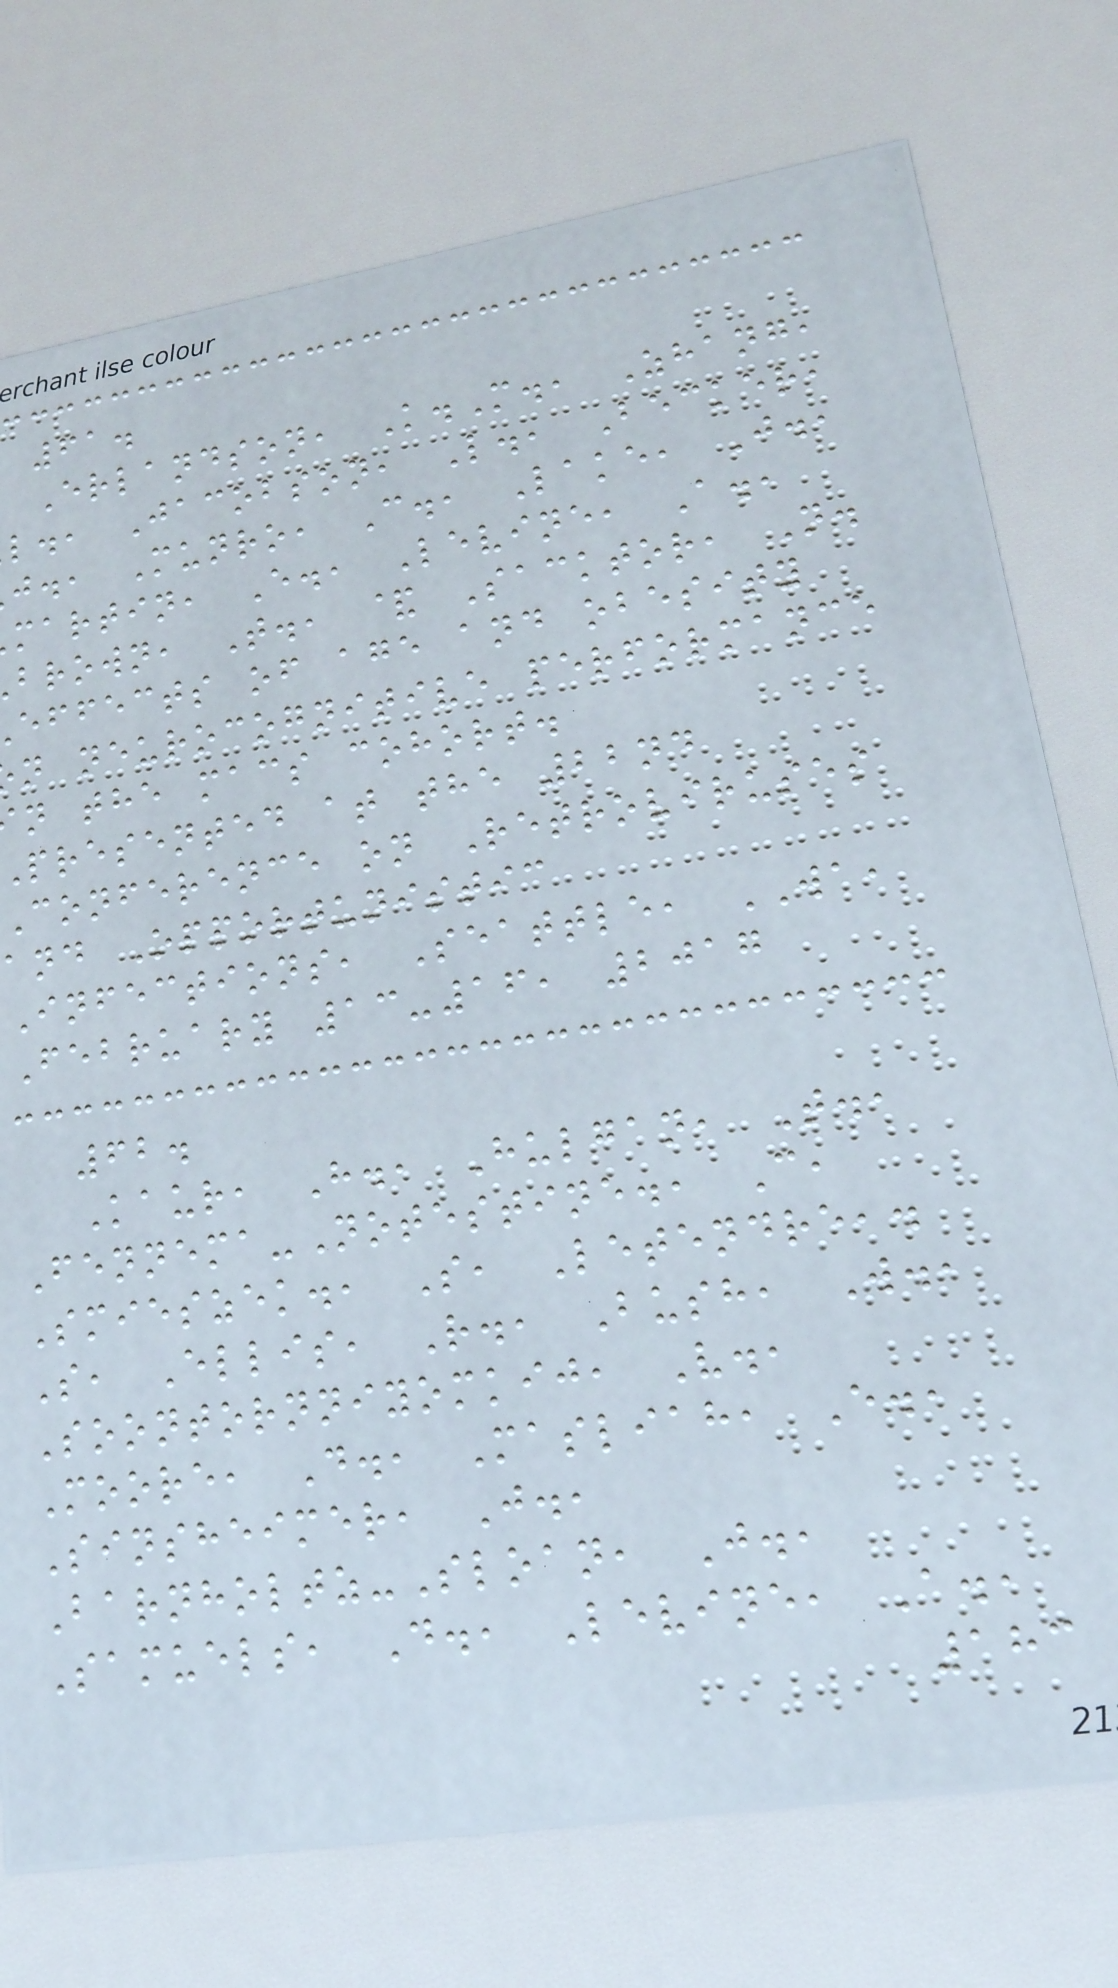61.
Erlandson, K.M., Zhang,
l., Jacobson, L., Becker,
j., Munro, C., Lake, J.,
martin, E., Levine, A.,
brown, T., & Sacktor, N.
effects of age and obesity
n neurocognitive performance
n the macs cohort.
presented at the 22nd
Conference on Retroviruses
and Opportunistic
Infections, Seattle, WA,
February 13-16, 2017
62.
Kaur, H., Hulgan, T.,
Fennema-Notestine., C,
Smieszek., S, Letendre,.
S, Ellis, R., Bush, W.,
Soontornniyomkij, V.,
Moore, D., Masliah, E.,
Sinsheimer, J.,
Barnholtz-Sloan, J.,
Samuels, D., Levine, A.,
183
